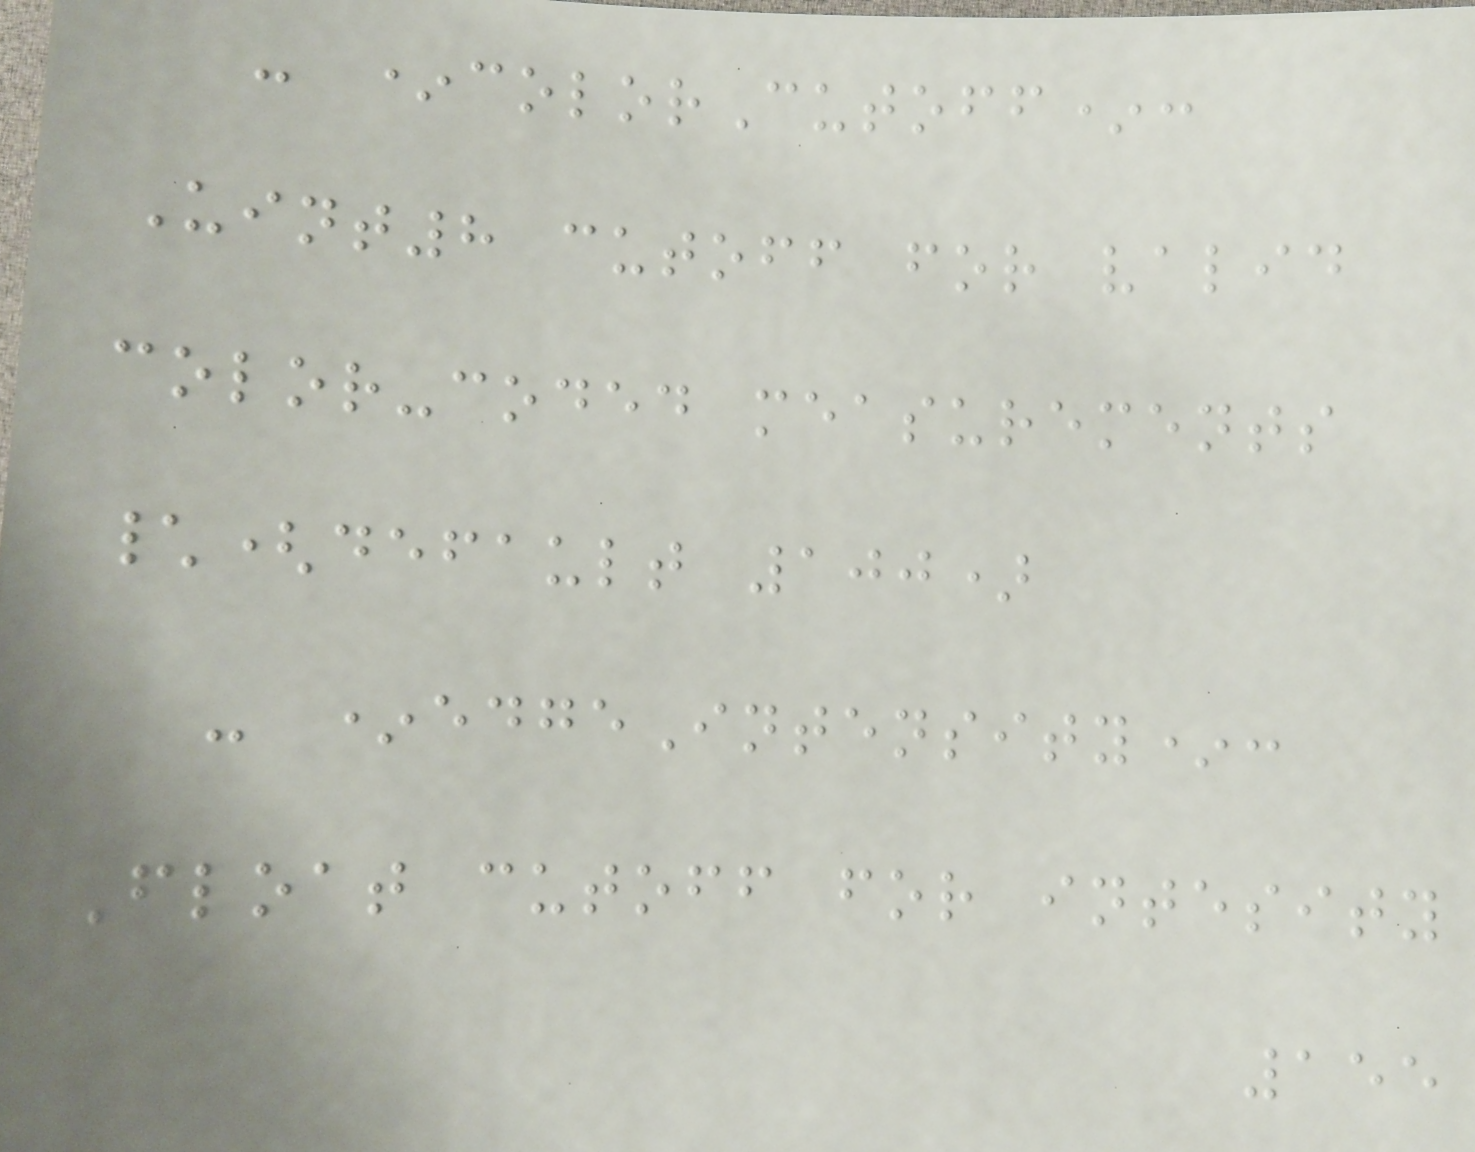- *colorCutoff*:
Uint8 cutoff for valid
color-coded measurements
\(default 100)
- *edgeIntensity*:
Float cutoff for intesity
155
